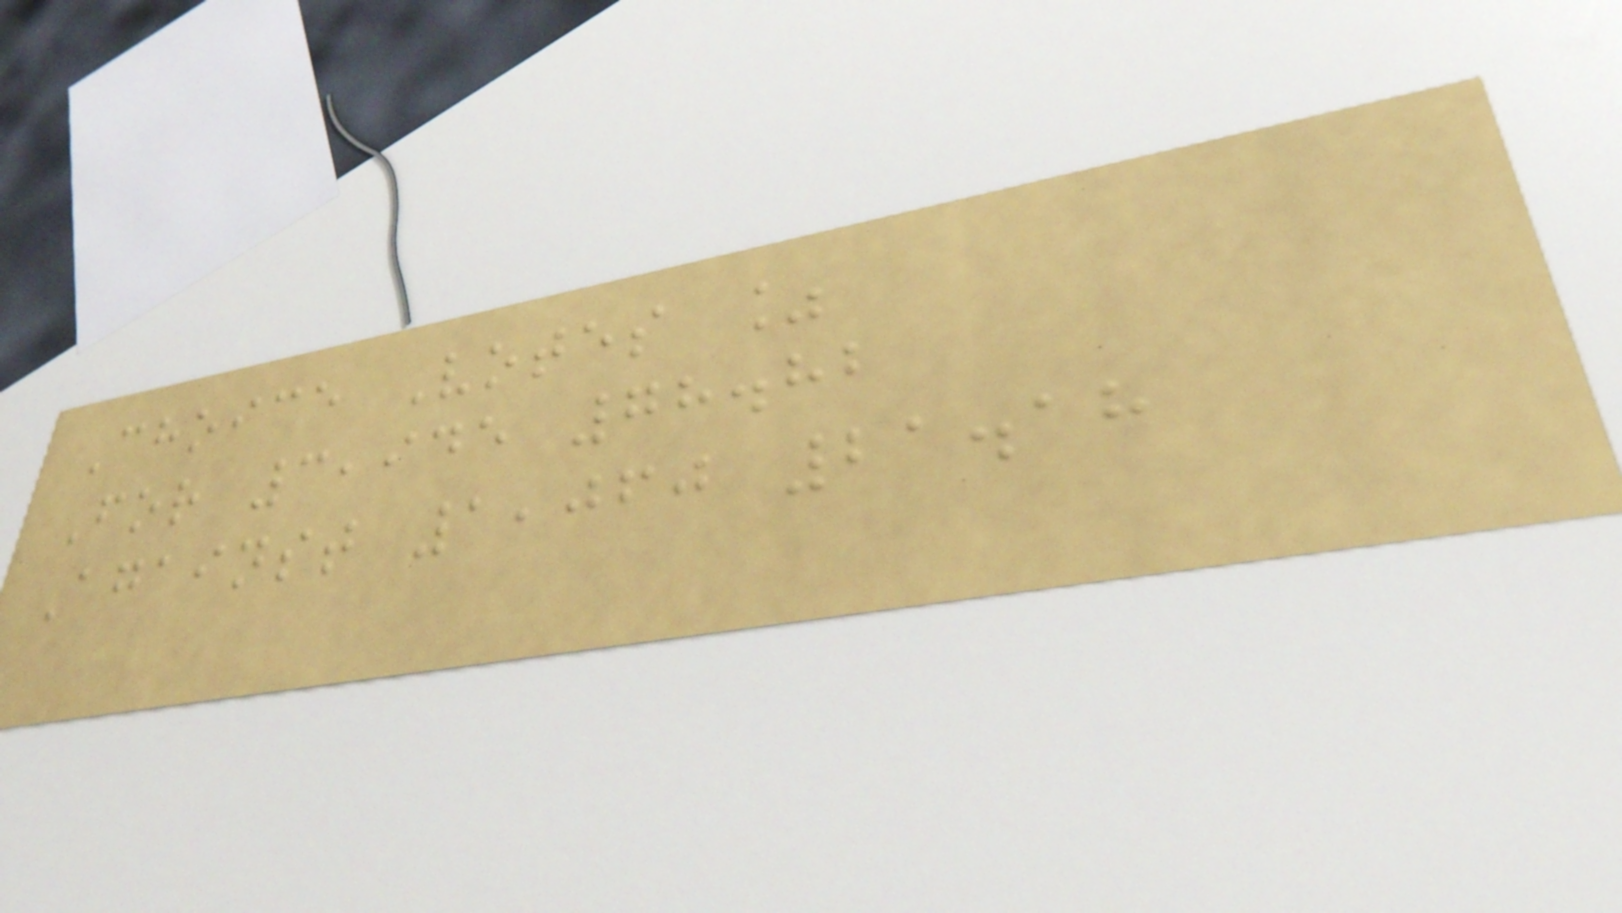Choice Votes %
For 3,945 78.82
Against 1,060 21.18
